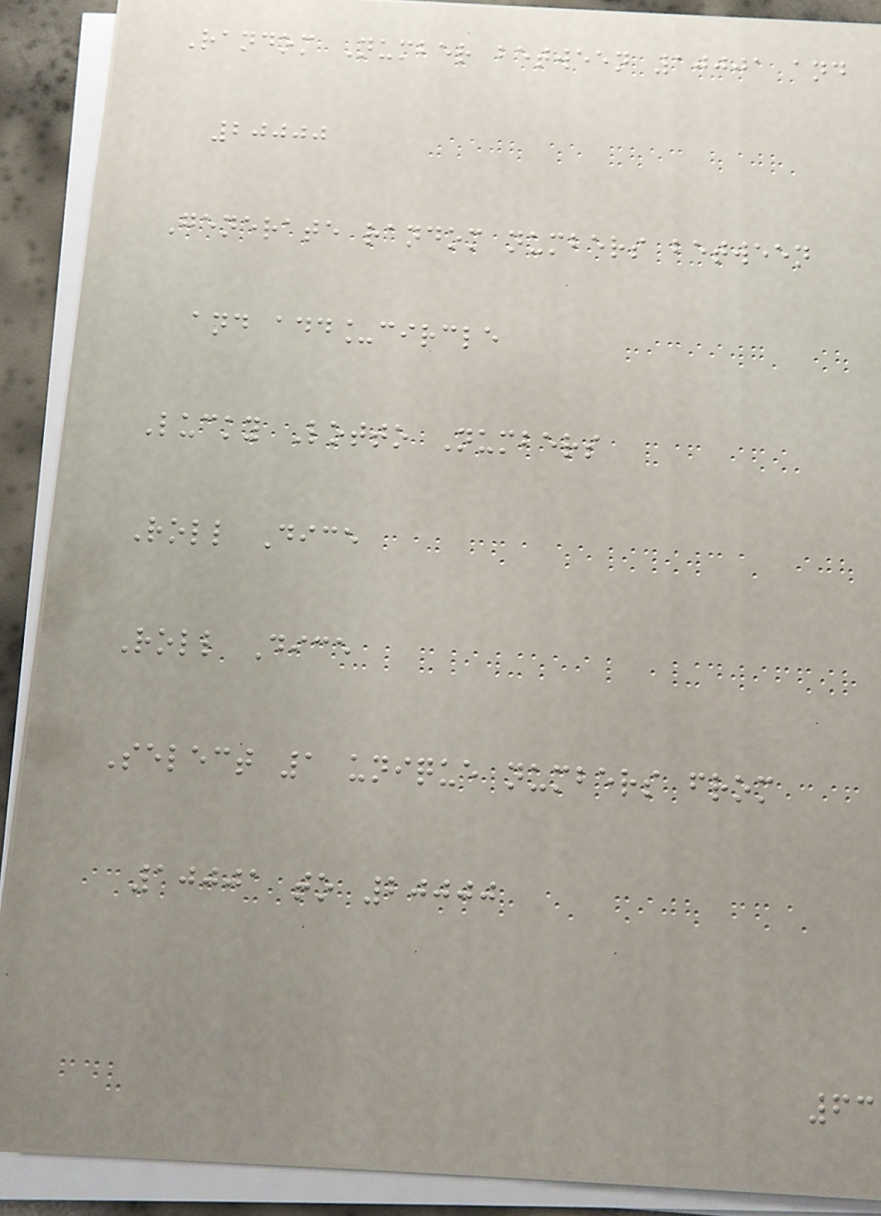Random Number between 10001 and
20000
Generate random numbers between
and add_circle
Lucky Lotto Numbers
Roll Dice
Roll Dice
Select 1 unique numbers from
10001 to 20000
63
